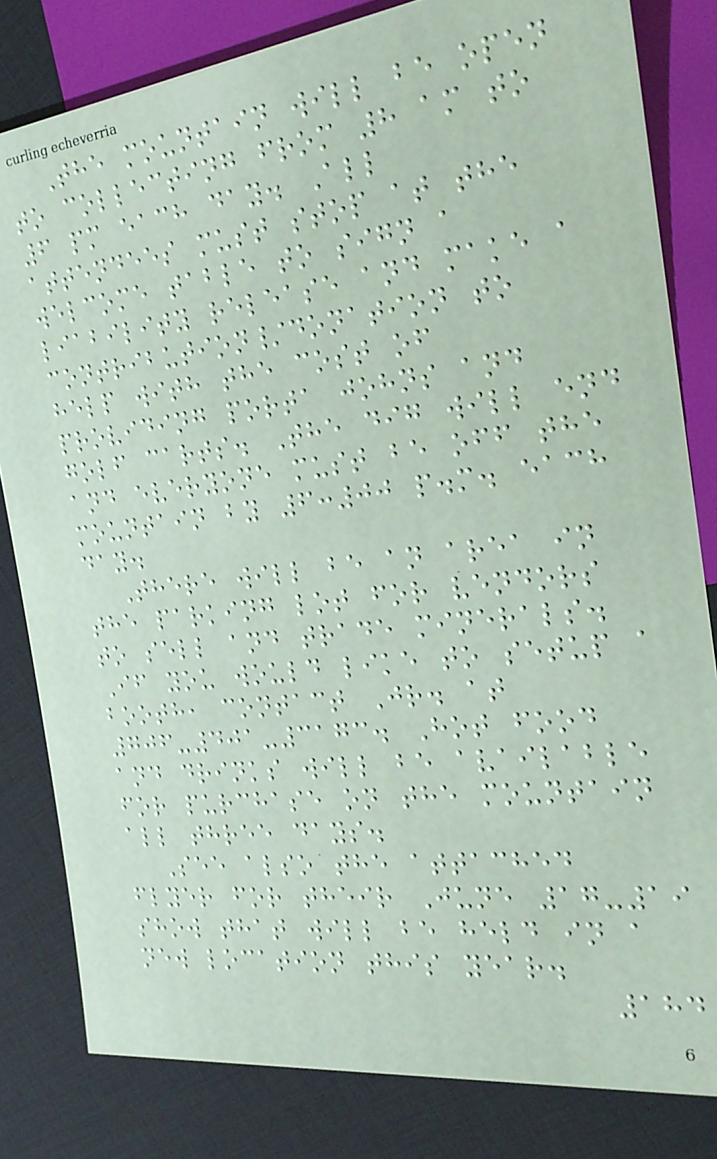The mountain will be open
to collecting from 8 am to
6 pm each day. All
attendees must stop at the
welcome table to sign a
liability release and make a
contribution/donation to
help with the cost of
providing porta johns and
golf carts. The dig will end
and everyone must be off the
mountain by 6:00 p.m. each
day.
There will be an area in
the parking lot for vendors
to sell and trade minerals.
If you would like to setup a
booth, contact Jr. at
706-401-3173. Hot food
and drinks will be available
for purchase on the mountain
all three days.
See also the attached
flyer for their June 17-19
show that will be held in a
new location this year.
184
